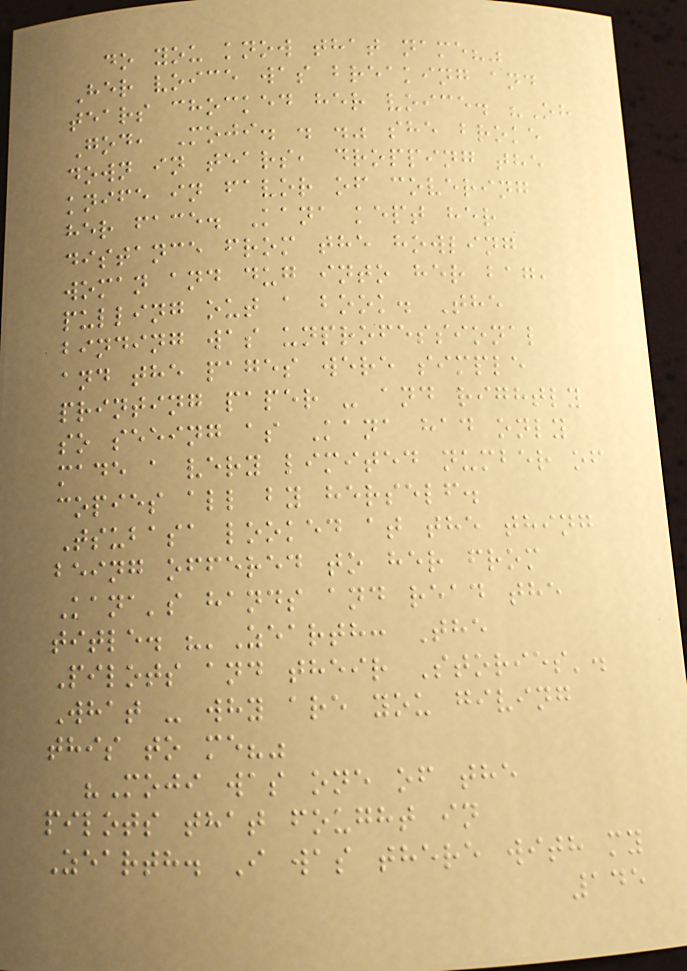do you know that name?"
Her voice was breaking and
tears chocked her voice. "Oh
God, Moji. . ." she broke
down in tears, dropping the
knife in favor of covering
her face. Kana kept her
distance from the howling
woman and dug into her bag,
pulling out a book. The
binding was unprofessional
and the pages were simple
printing paper - and rightly
so seeing as Kana had only
made a very limited number of
copies all by herself.
Tsubasa looked at the thing
being offered to her from
Kana's hands and read the
title. "'Zearth: The
Pilots and their Stories'.
What - why are you giving
this to me?"
"Moji was one of the
pilots that fought in
Zearth. I was there with my
145
